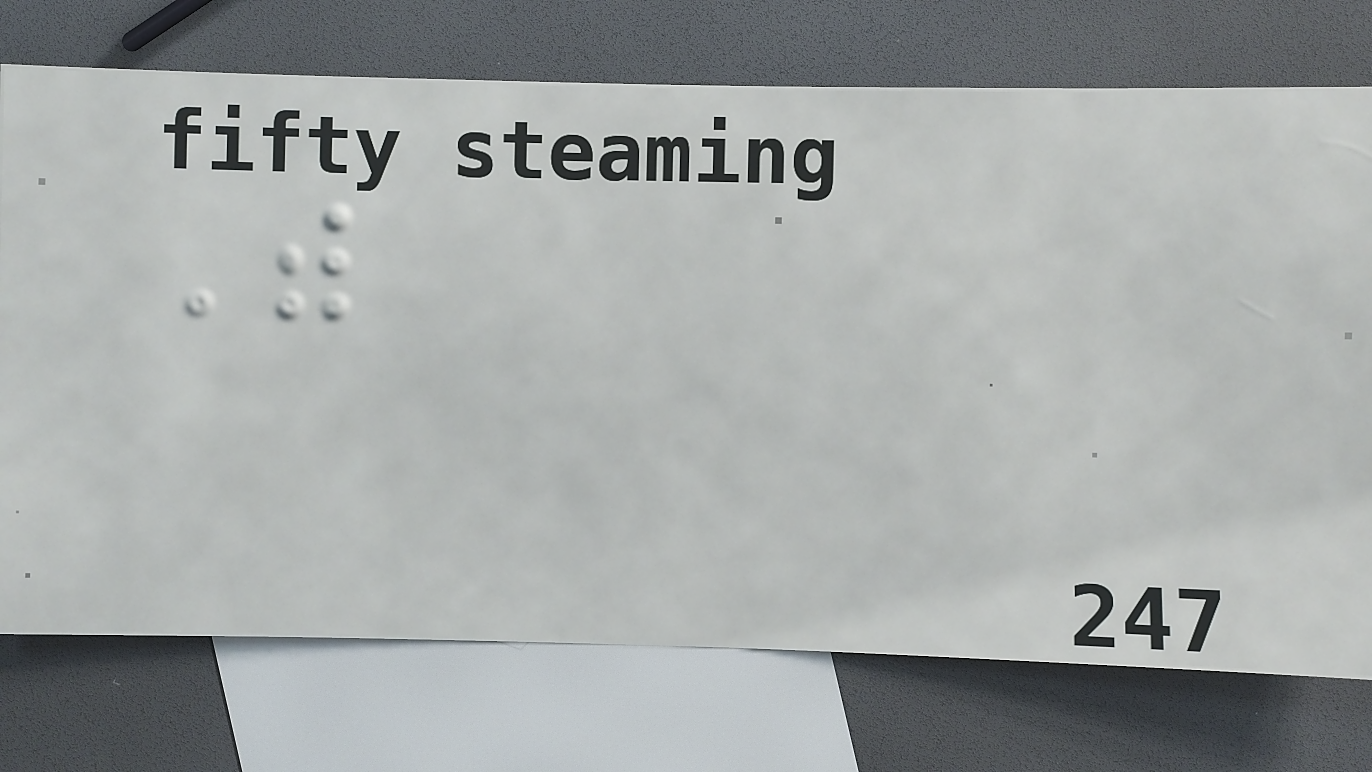With
